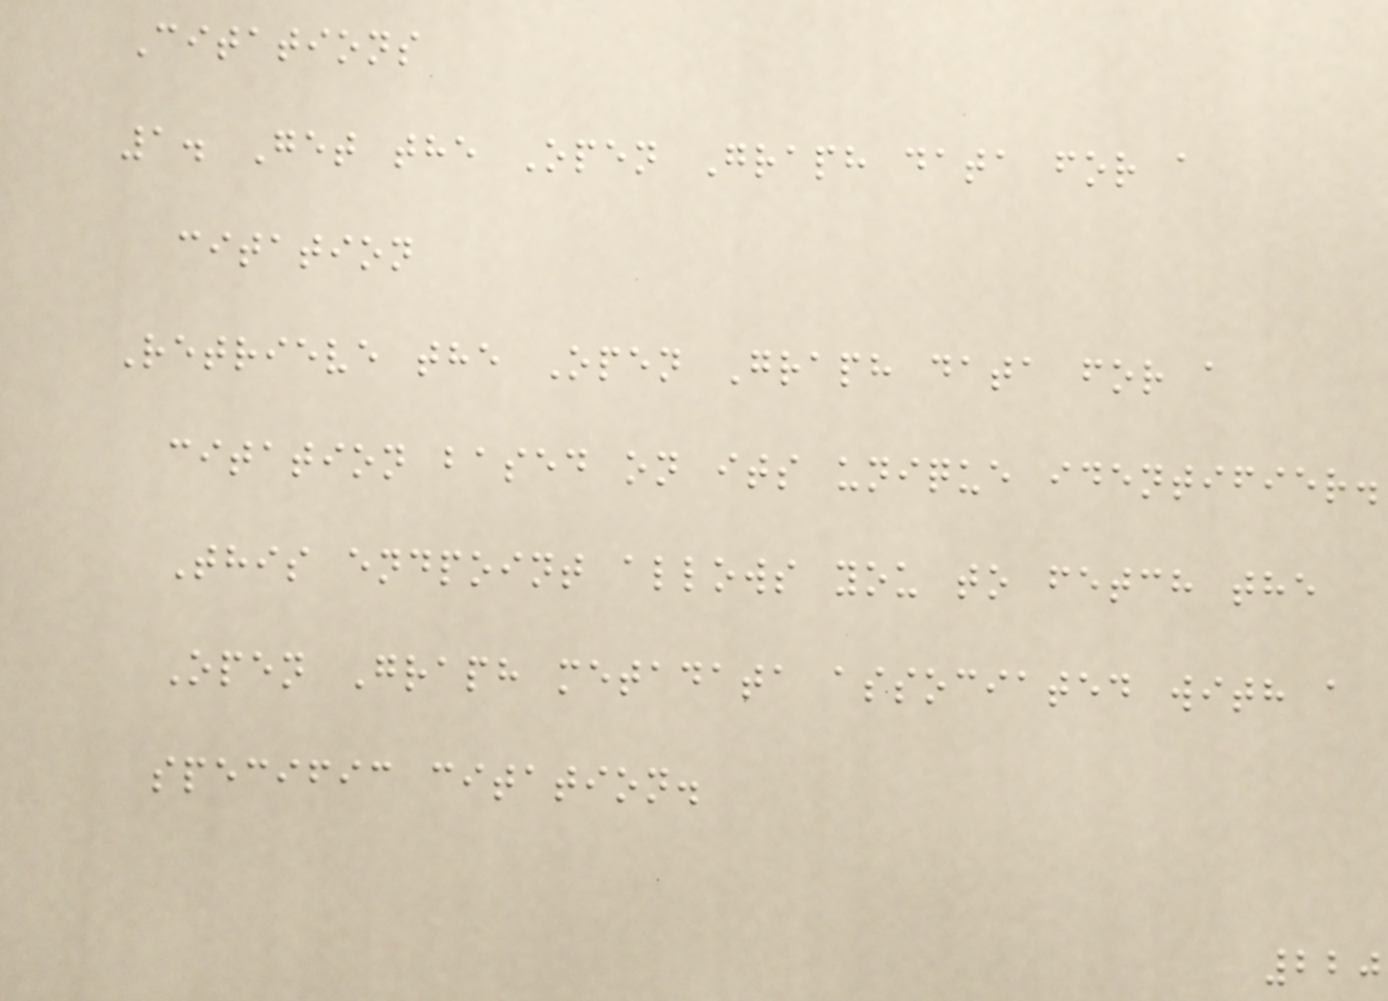Citations
1. Get the Open Graph data for a
citation
Retrieve the Open Graph data for a
citation based on its unique identifier.
This endpoint allows you to fetch the
Open Graph metadata associated with a
specific citation.
220
